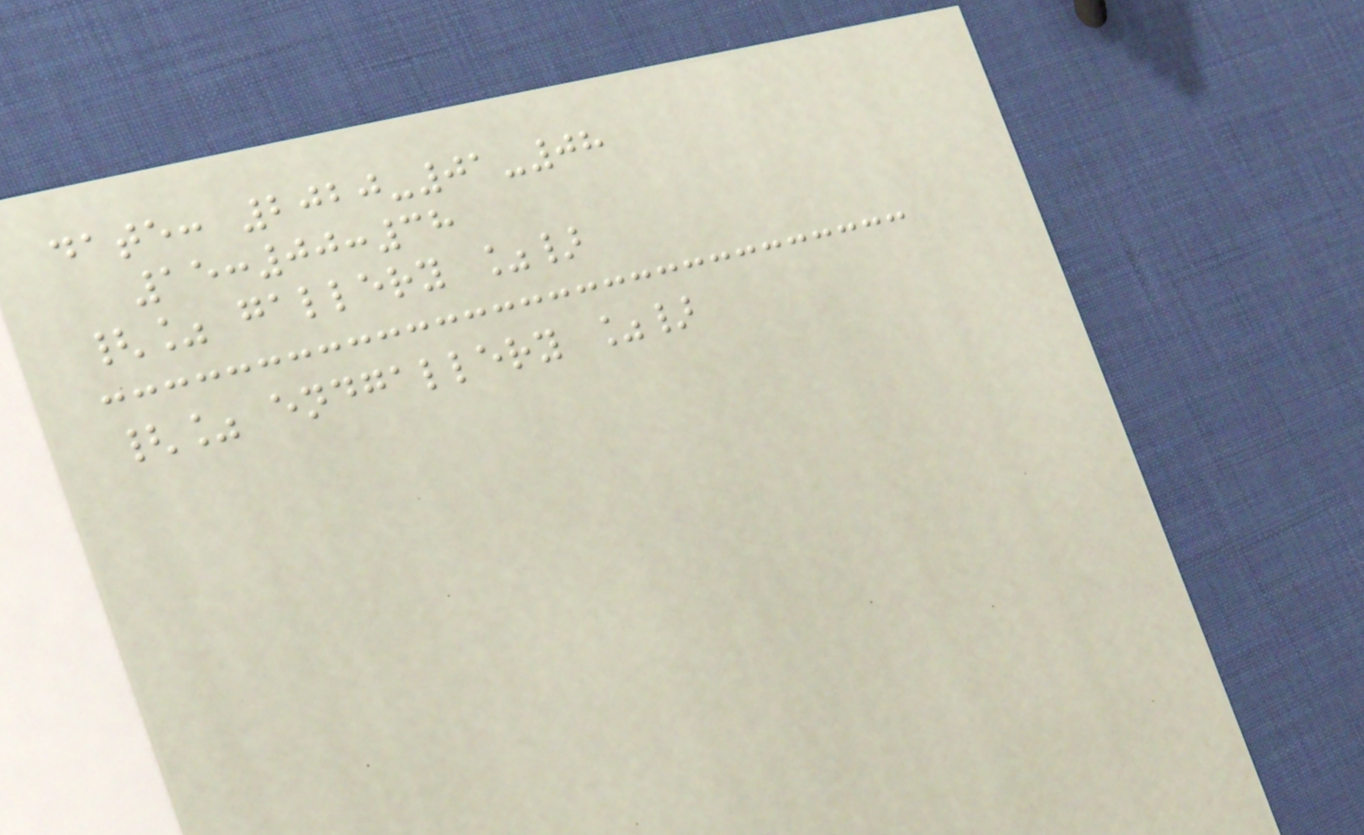date: 2020-01-08
15:00:38
{% gallery %}
{% endgallery %}
